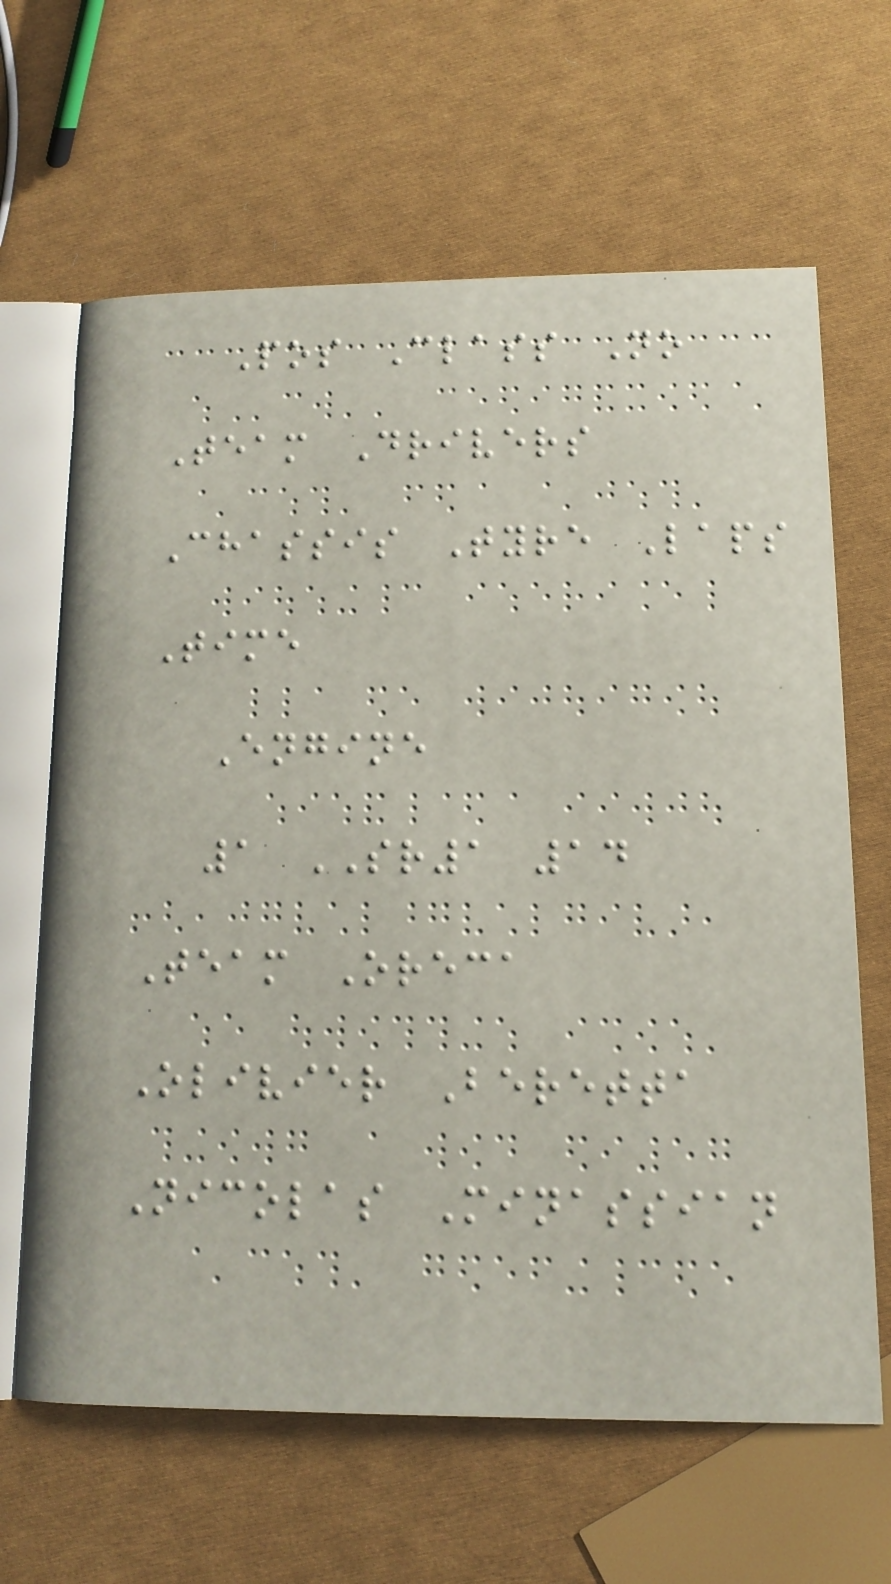Pos Class No
Team Drivers
Chassis Tyre Laps
Time
Engine
1 SR1 14
Team Oreca
Olivier Beretta
Nicolas Minassian
